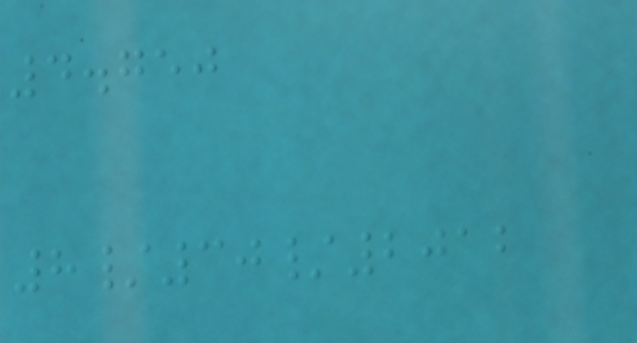4.750
8/30/2012
